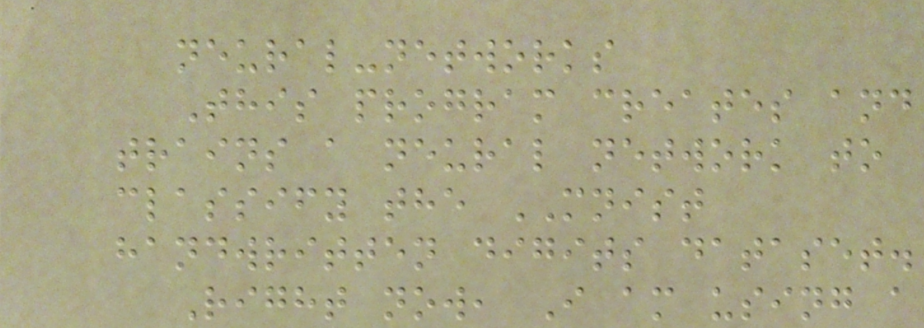neural-networks
This program creates and
trains a neural network to
classify the MNIST
handwritten digits dataset.
Right now, I am using a
